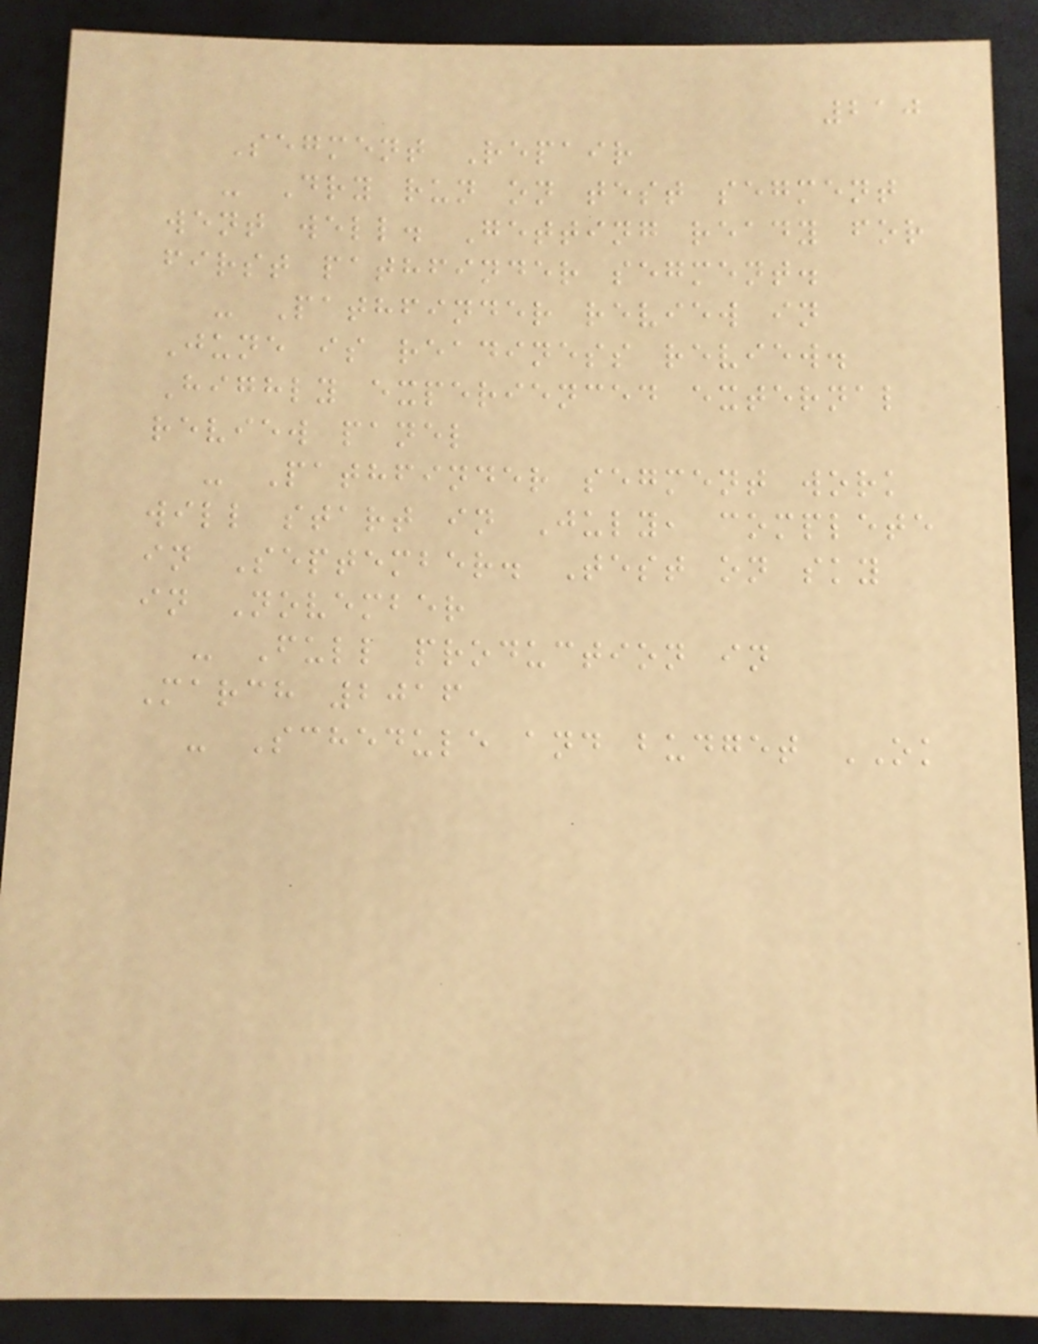210
Segment Repair
- Dry run on test segment
went well. Getting ready for
first pathfinder segment.
- Pathfinder review in
June is readiness review.
Highly experienced external
review panel
- Pathfinder segment work
will start in July, complete
in September. Test on sky
in November
- Full production in
March 2016
- Schedule and budget OK
